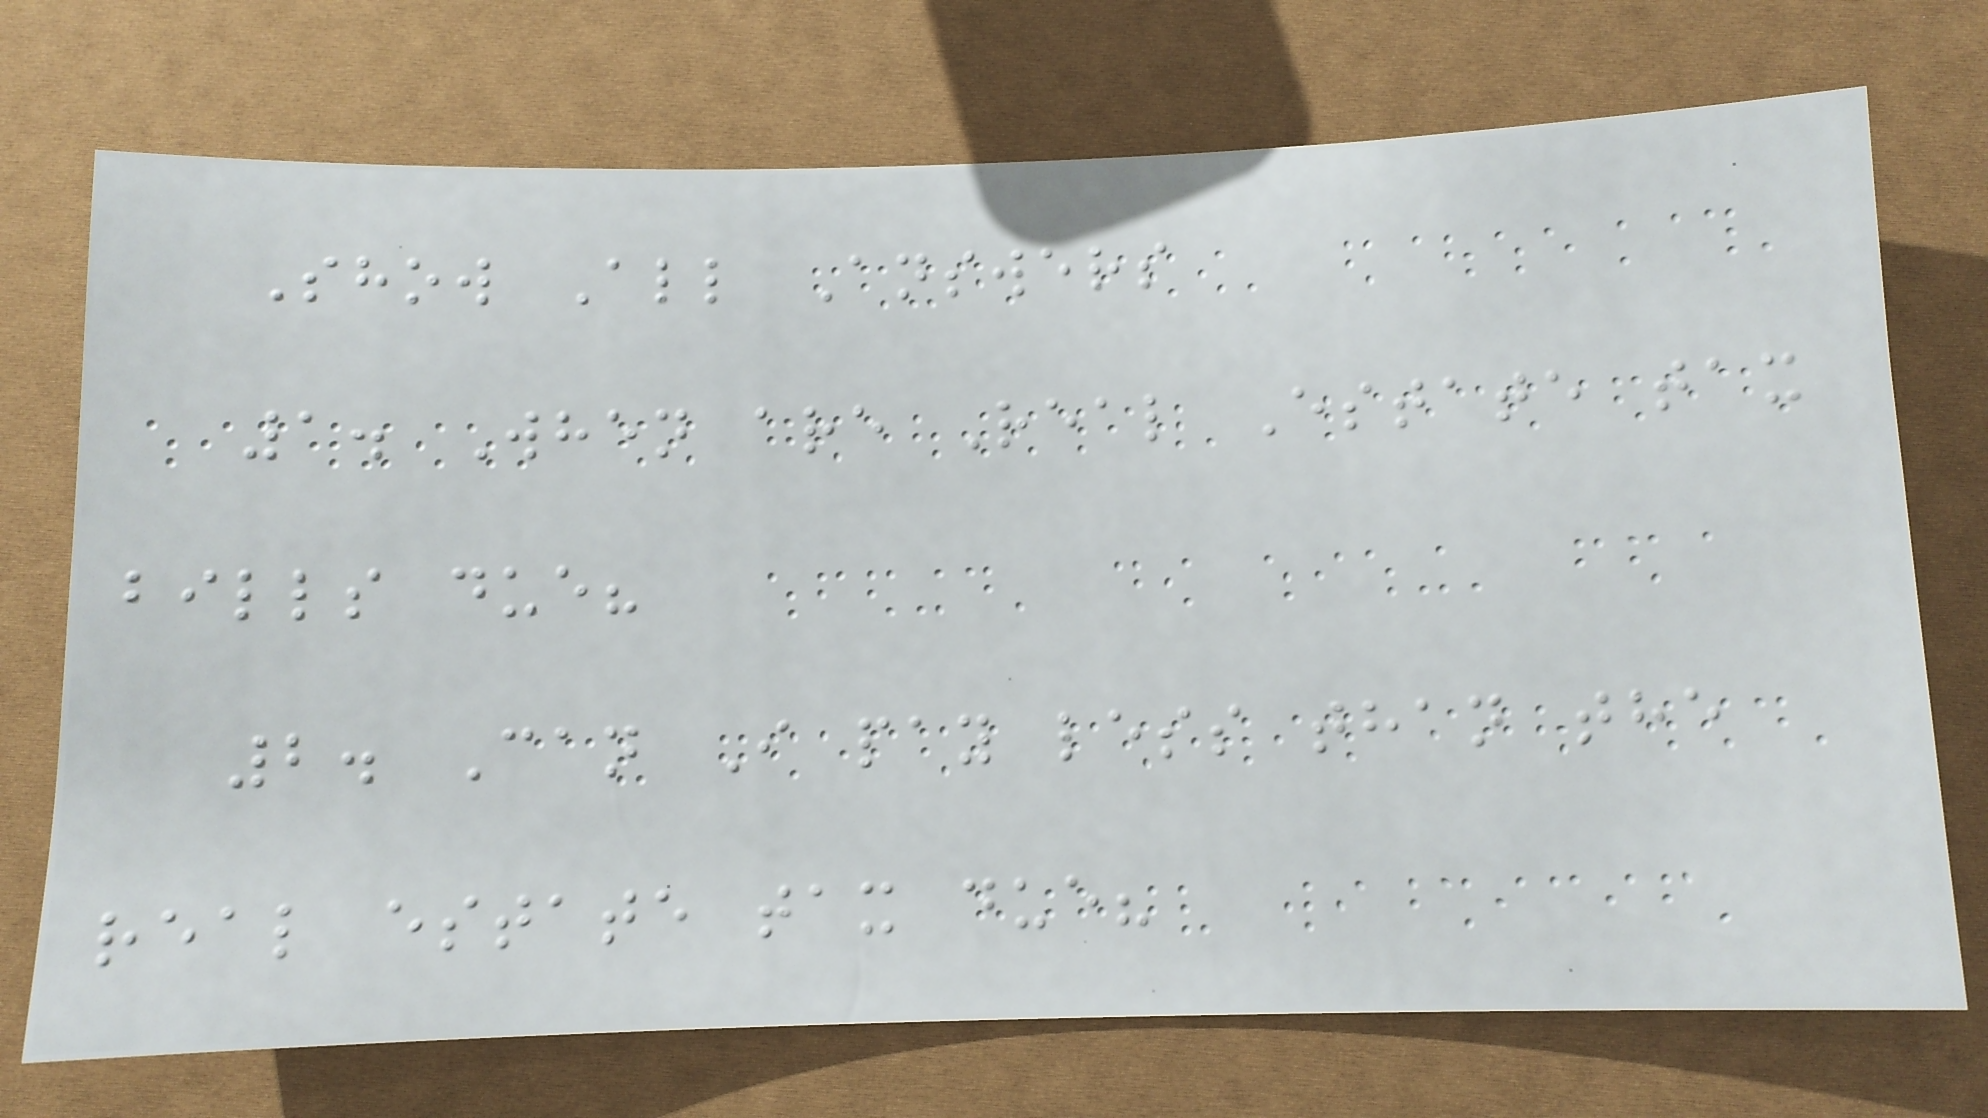Show All Answers
1. When are Real Estate tax
bills due?
2. Can I pay less than the
real estate tax due?
